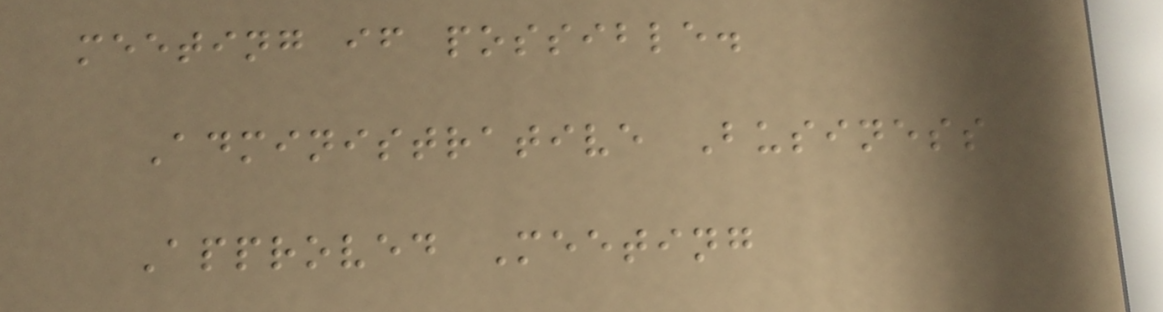meeting if possible.
Administrative Business
Approved Meeting
